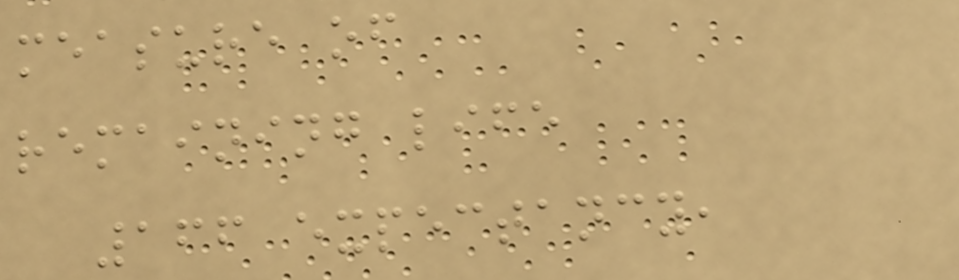measure of
remaining life
166 expectancy,
